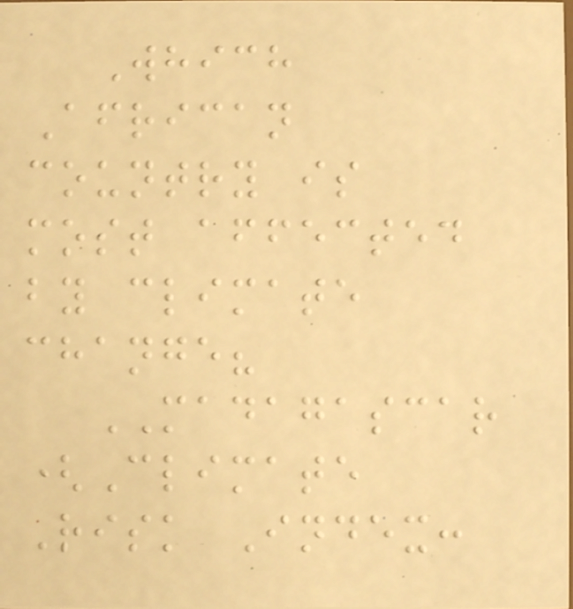Which
African
country is
most affected
by climate
change?
MADAGASCAR
(Climate
Risk Index:
